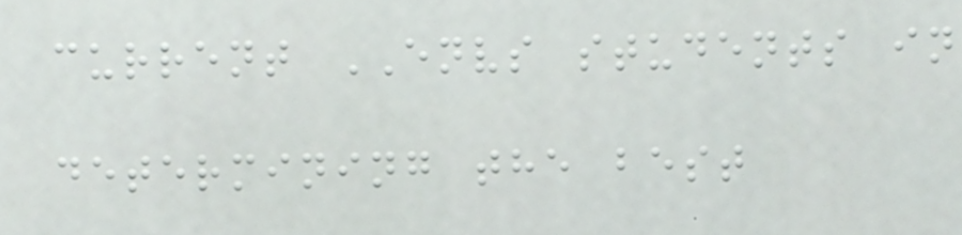current ENVS students in
determining the best
